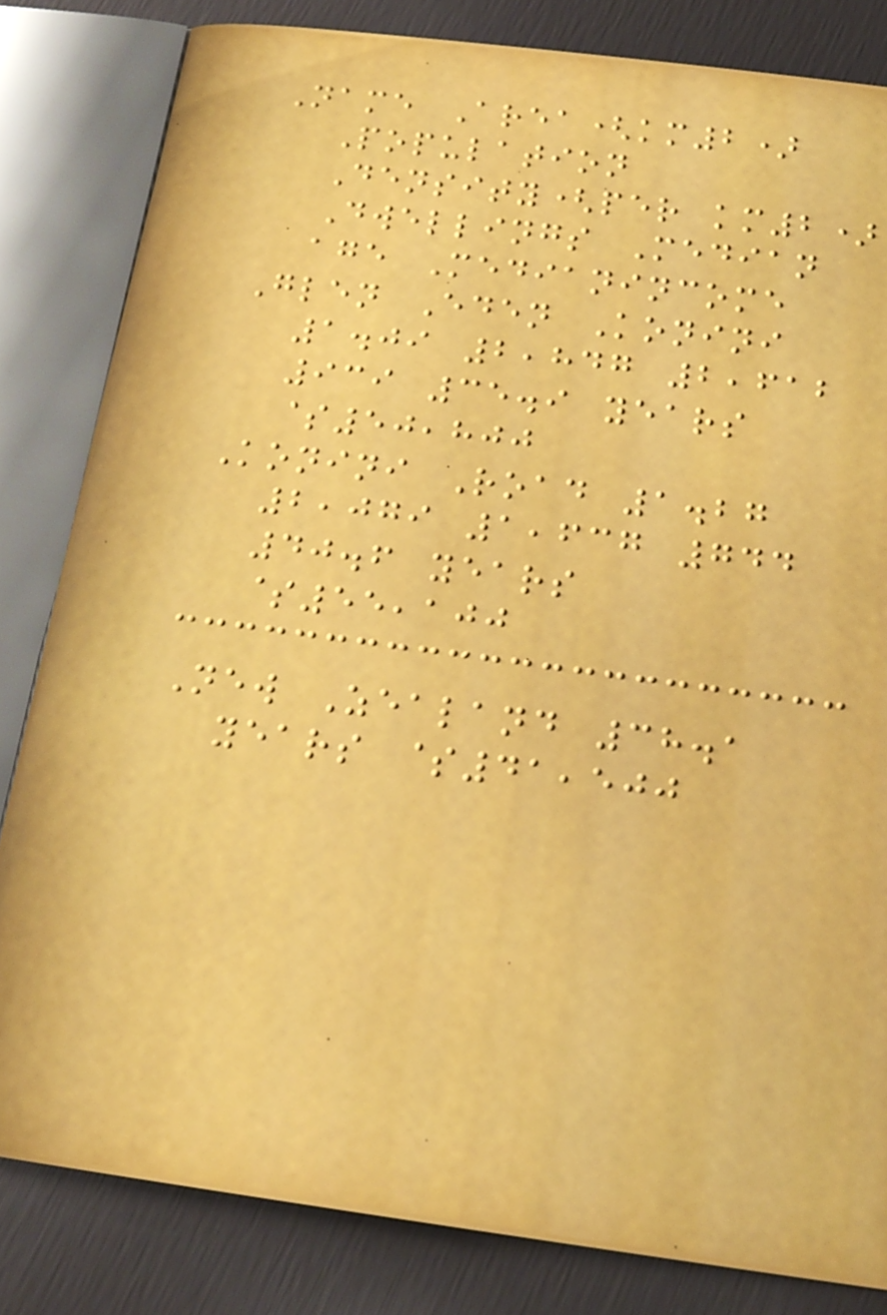Name Area(km2)
Population
Density(per km2)
Dwellings Median
age Medianincome
Glen Eden Konini
1.09 2,847 2,612
939 35.9 years
$50,800
Konini Road 1.27
2,079 1,637 744
40.6 years
$55,100
New Zealand 38.1
years $41,500
